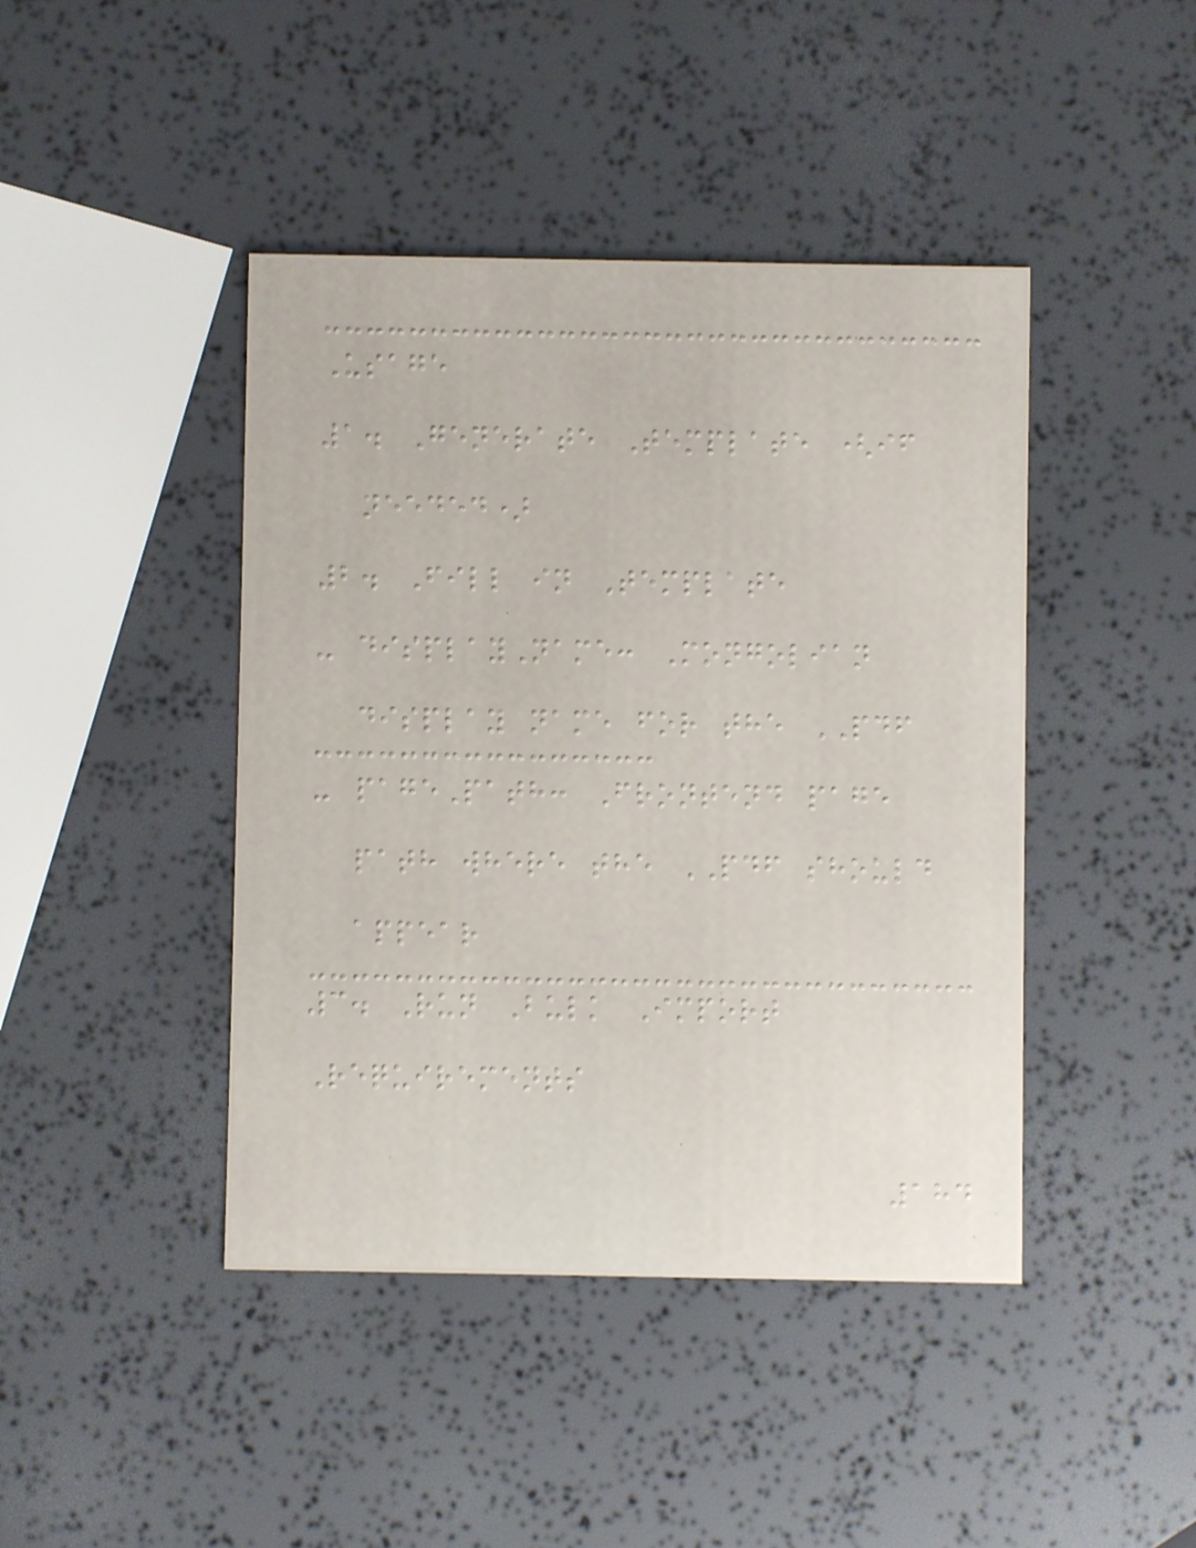Usage
1. Generate Template (if
needed)
2. Fill in Template
- displayName: Mongolian
display name for the PDF
- pagePath: Frontend page
path where the PDF should
appear
3. Run Bulk Import
Requirements
184
